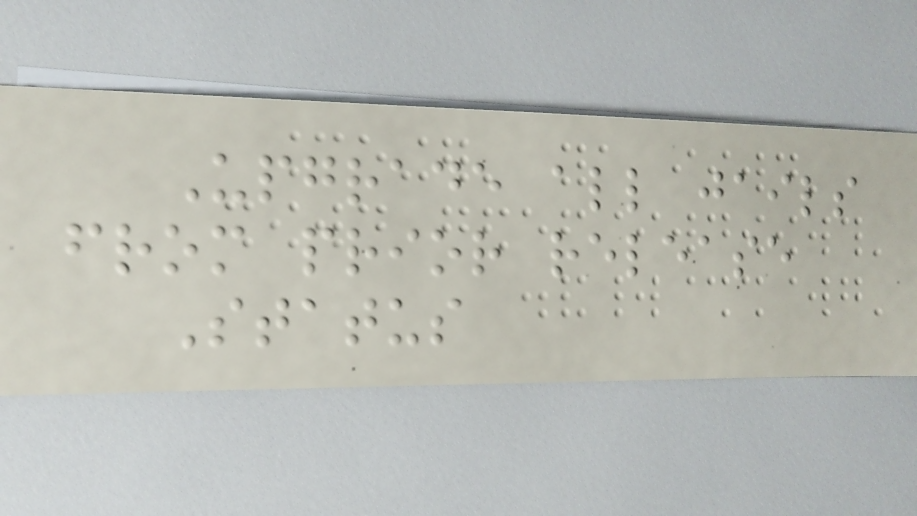Upgrade all jails
from prior release
Status
